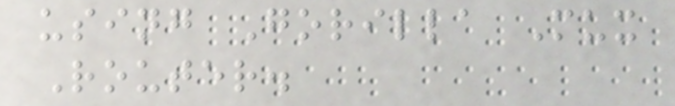using Gorilla Mux
Router.
